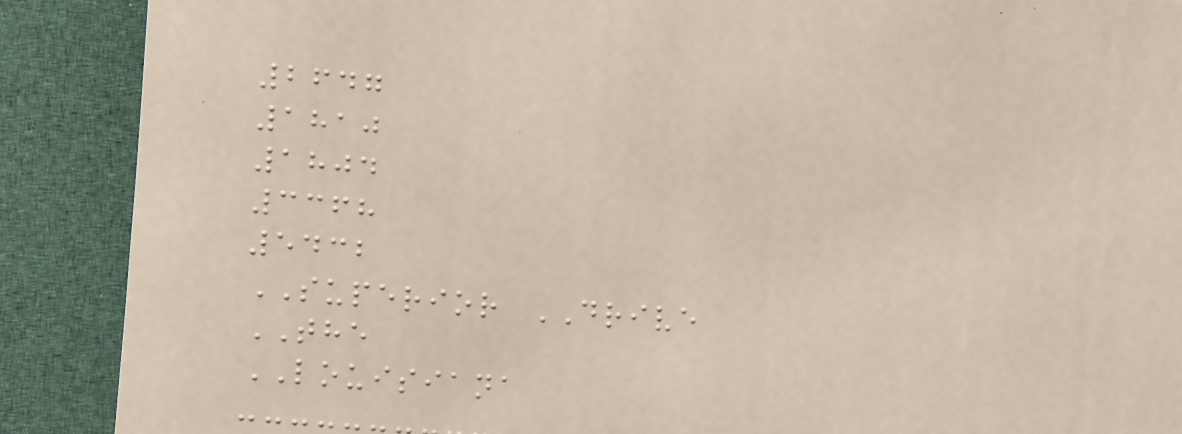2647
1810
1804
3368
5432
SUPERIOR DRIVE
THE
LOUISIANA
